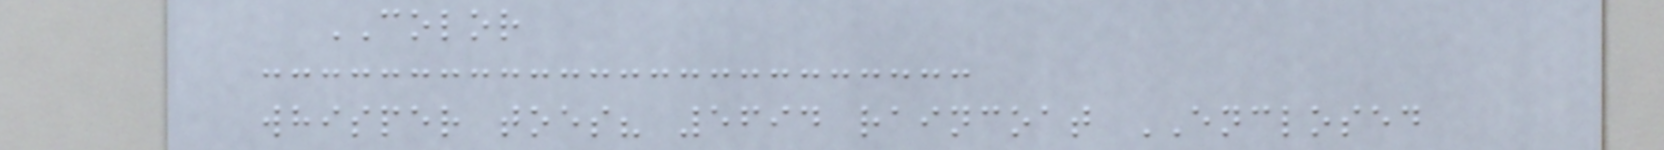COLOR
whisper toes? 5694 raincoat ENCLOSED
